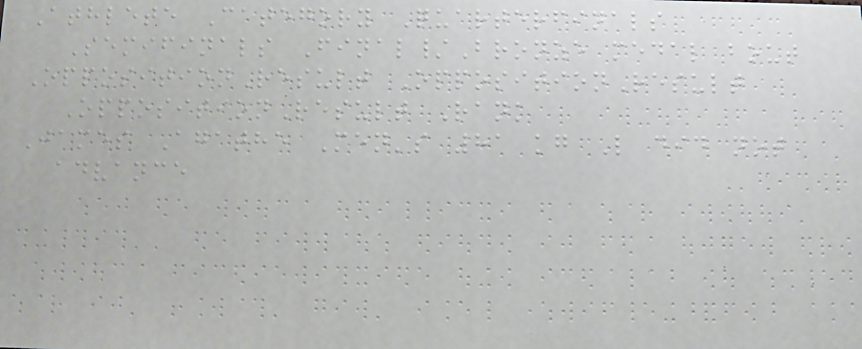Athlete Category Quarterfinals
Semifinals Final/Bronze medal bout
OppositionResult OppositionResult
OppositionResult Rank
James Agathe Men's 81 kg L did not
advance
